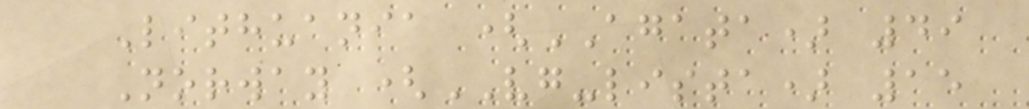Lithuania (AGATA) 49
Norway (VG-lista) 15
